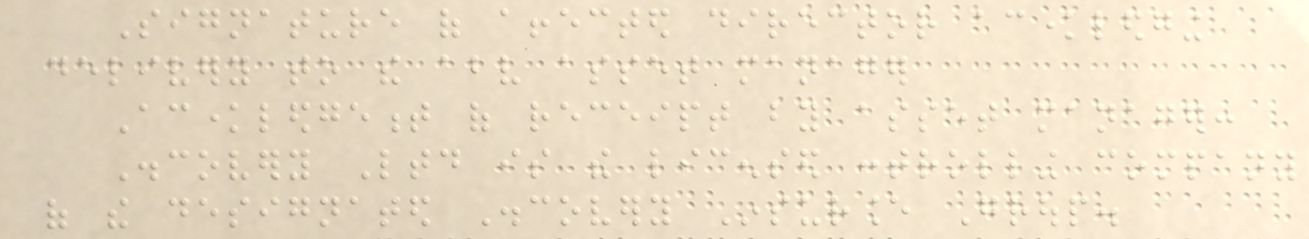Signature of affected director acknowledging
delivery to the above asset manager
Acknowledgement of receipt by asset manager:
Discovery Ltd is the licensed controlling company
of the designated Discovery Insurance Group.
